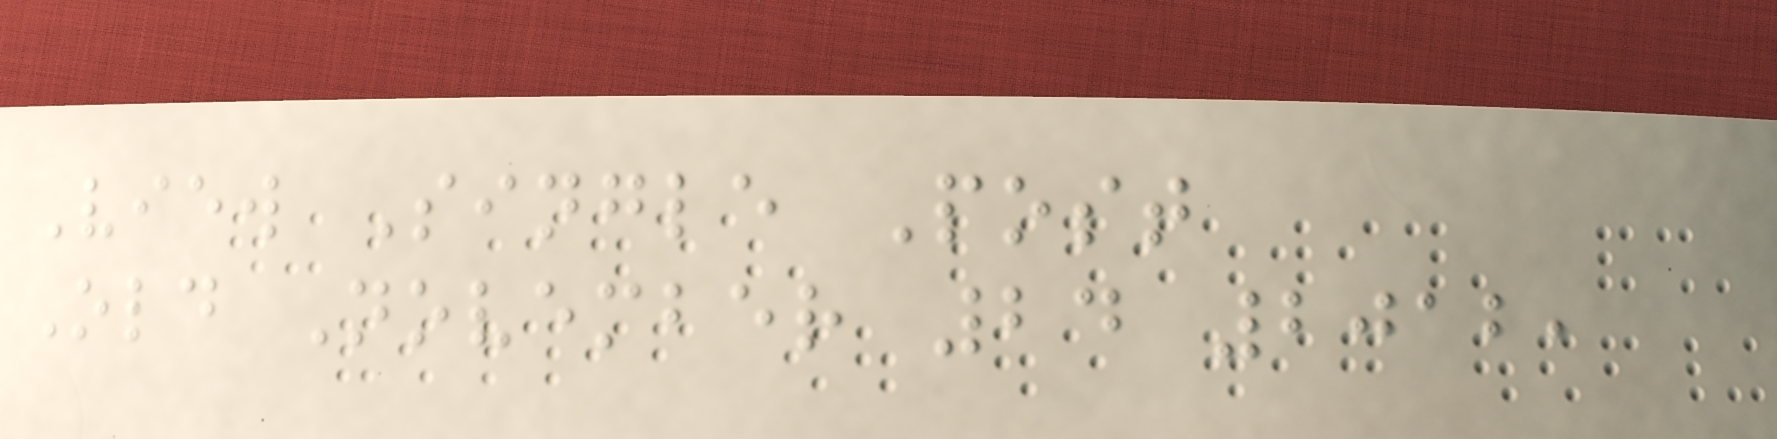View Single Post
Old November 24 2012,
